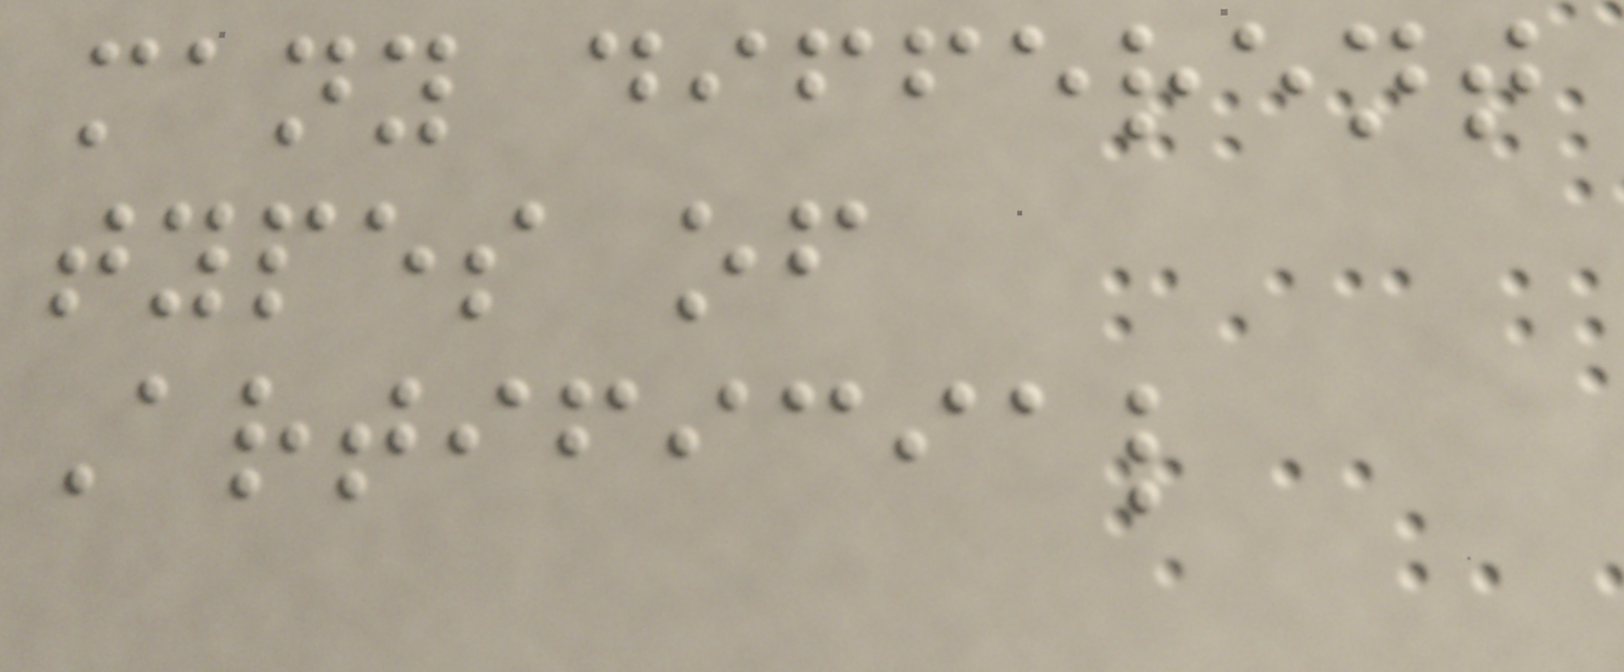many different
types of
Artificial
